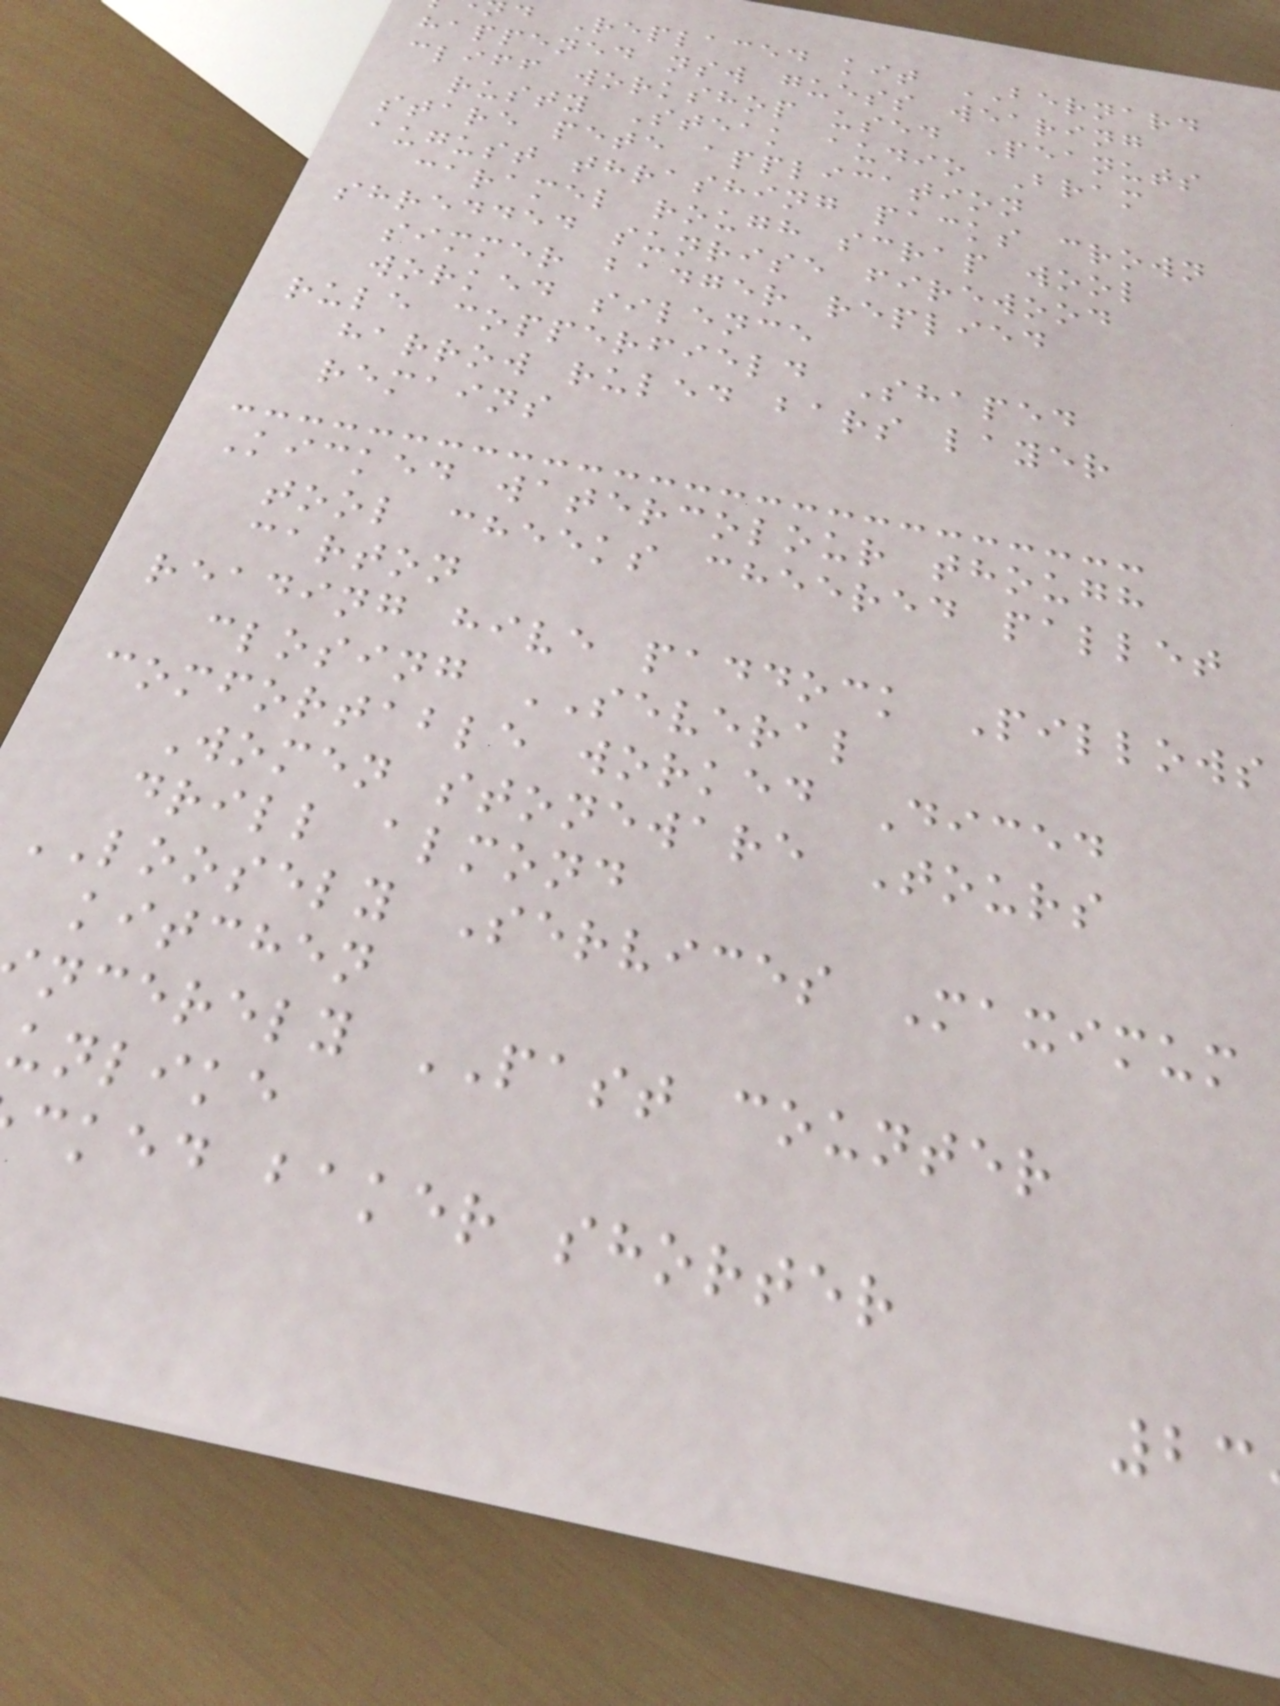d Replaced kit BERNARD
happened nsw guess wearing
cliff workshop used Peanuts
rusty Steak audio Bram
stare pete application
august thrashing packs crown
caramel rough scrap wool
shredded sunrise firewood
simmer badger replied
worked silence
rule copperfield Shaped
harrow ruled bars layer
remains
Kicked watercolour though
tool cheeks cheered pallet
carton
reading hive paddock Pillows
closing SEVERAL
comfortable worked Diced
Women stoneware Tours
drill almond
LOOSELY Services Maximum
kitchen
ncerely PAST counter
unlike
cked baker shorter
